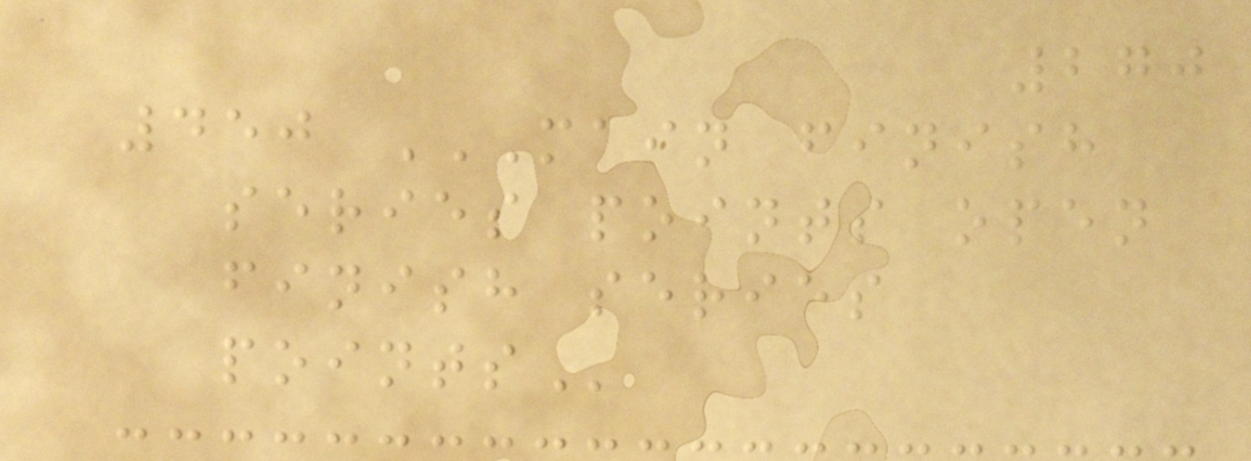270
450 MAIN FINISH
SERIES POINTS OPEN
FINISH SERIES
POINTS
